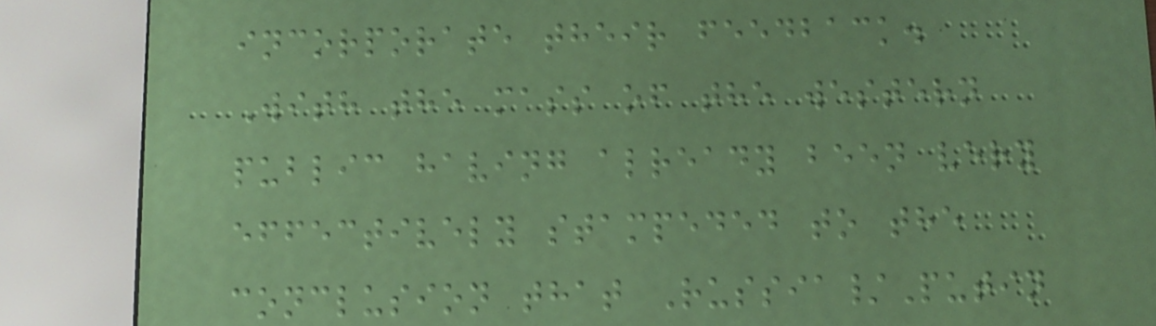incorporate their feedback.
With the mass of the western
public having already been very
effectively stampeded to the
conclusion that Russia/Putin
